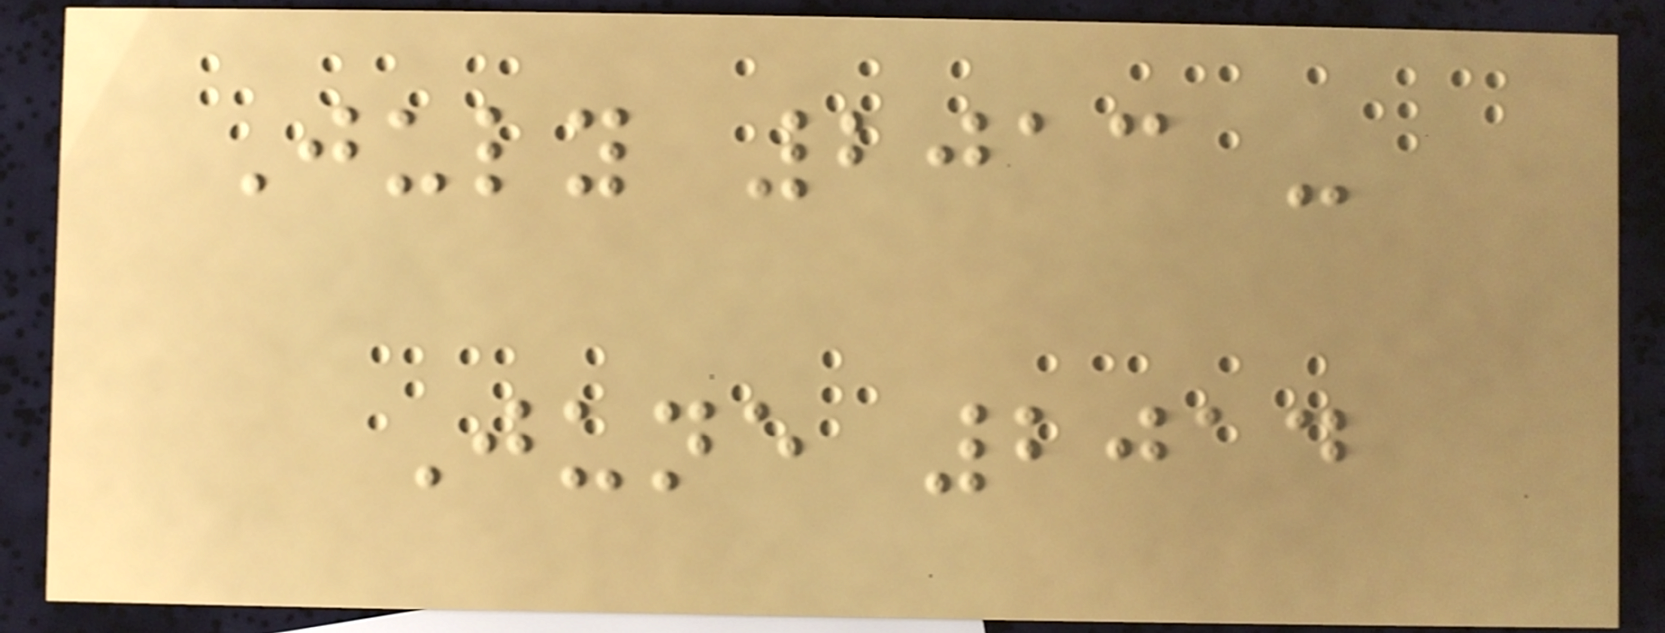July 2013 -
June 2014
